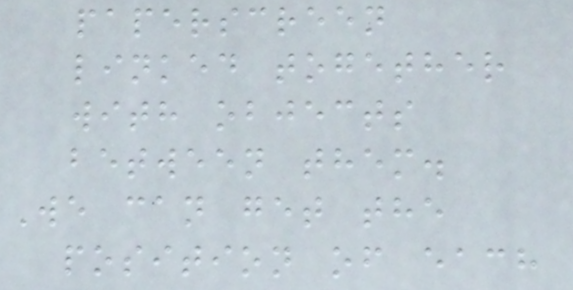paperscreen
linked together
with objects
between them.
We can get the
position of each
